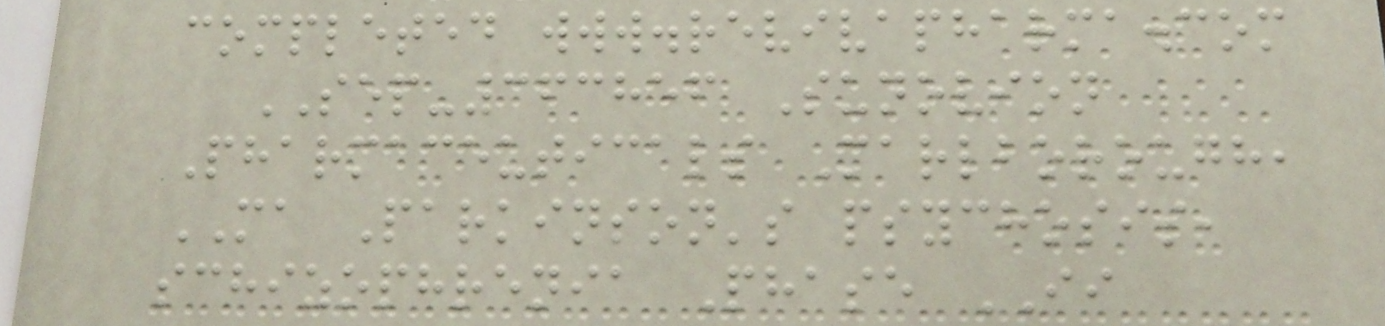completed www.revivapharma.com
SEP-363856 Sunovion
Pharmaceuticals Marlborough,
MA Parkinson's psychosis,
schizophrenia Phase II
